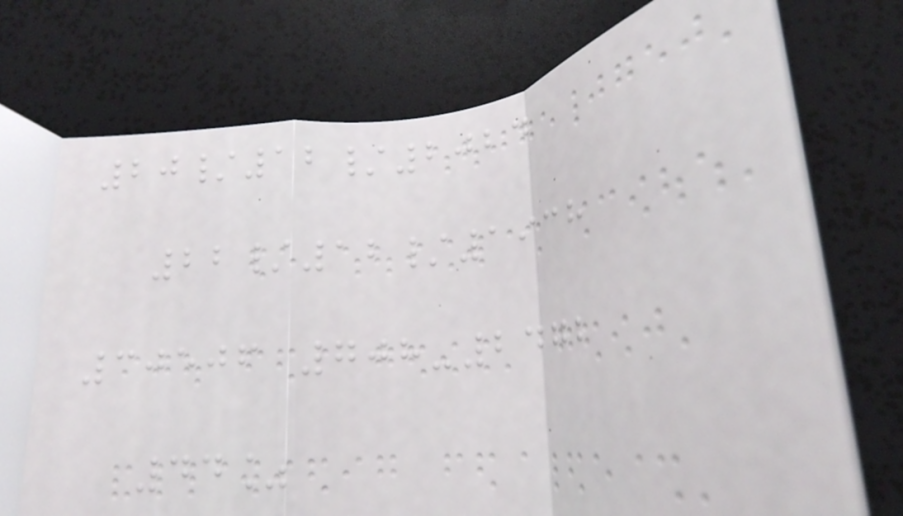20/12/2024
22/12/1938
30506 708-2472
44%
